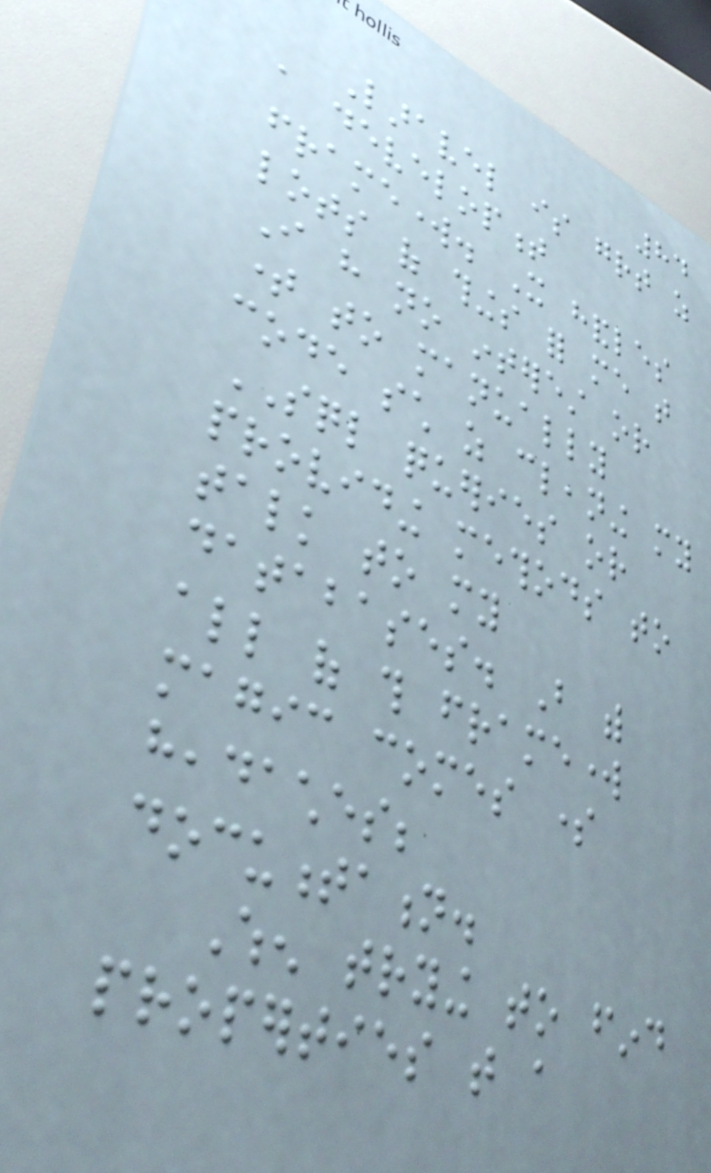84
Laravel is great as
a development
framework. It handles
lots of things for me that
I have no interest or
time to manually
code such as cleaning my
SQL queries or
providing methods to
talk to my
databases. But with
all of this framework
magic comes some
headaches;
documentation.
When trying to find
properties that a
